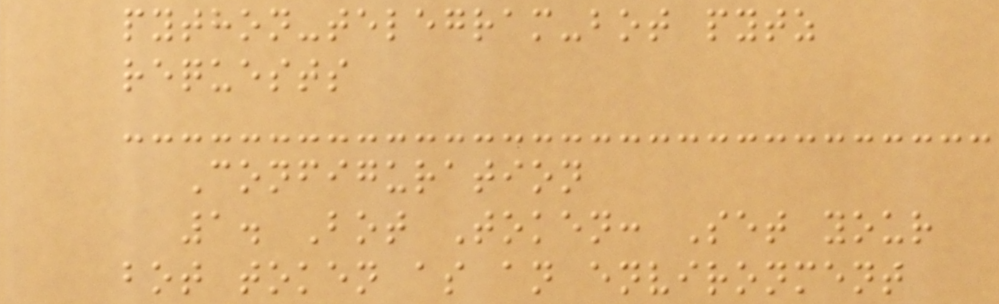python-telegram-bot pytz
requests
Configuration
1. Bot Token: Set your
bot token as an environment
